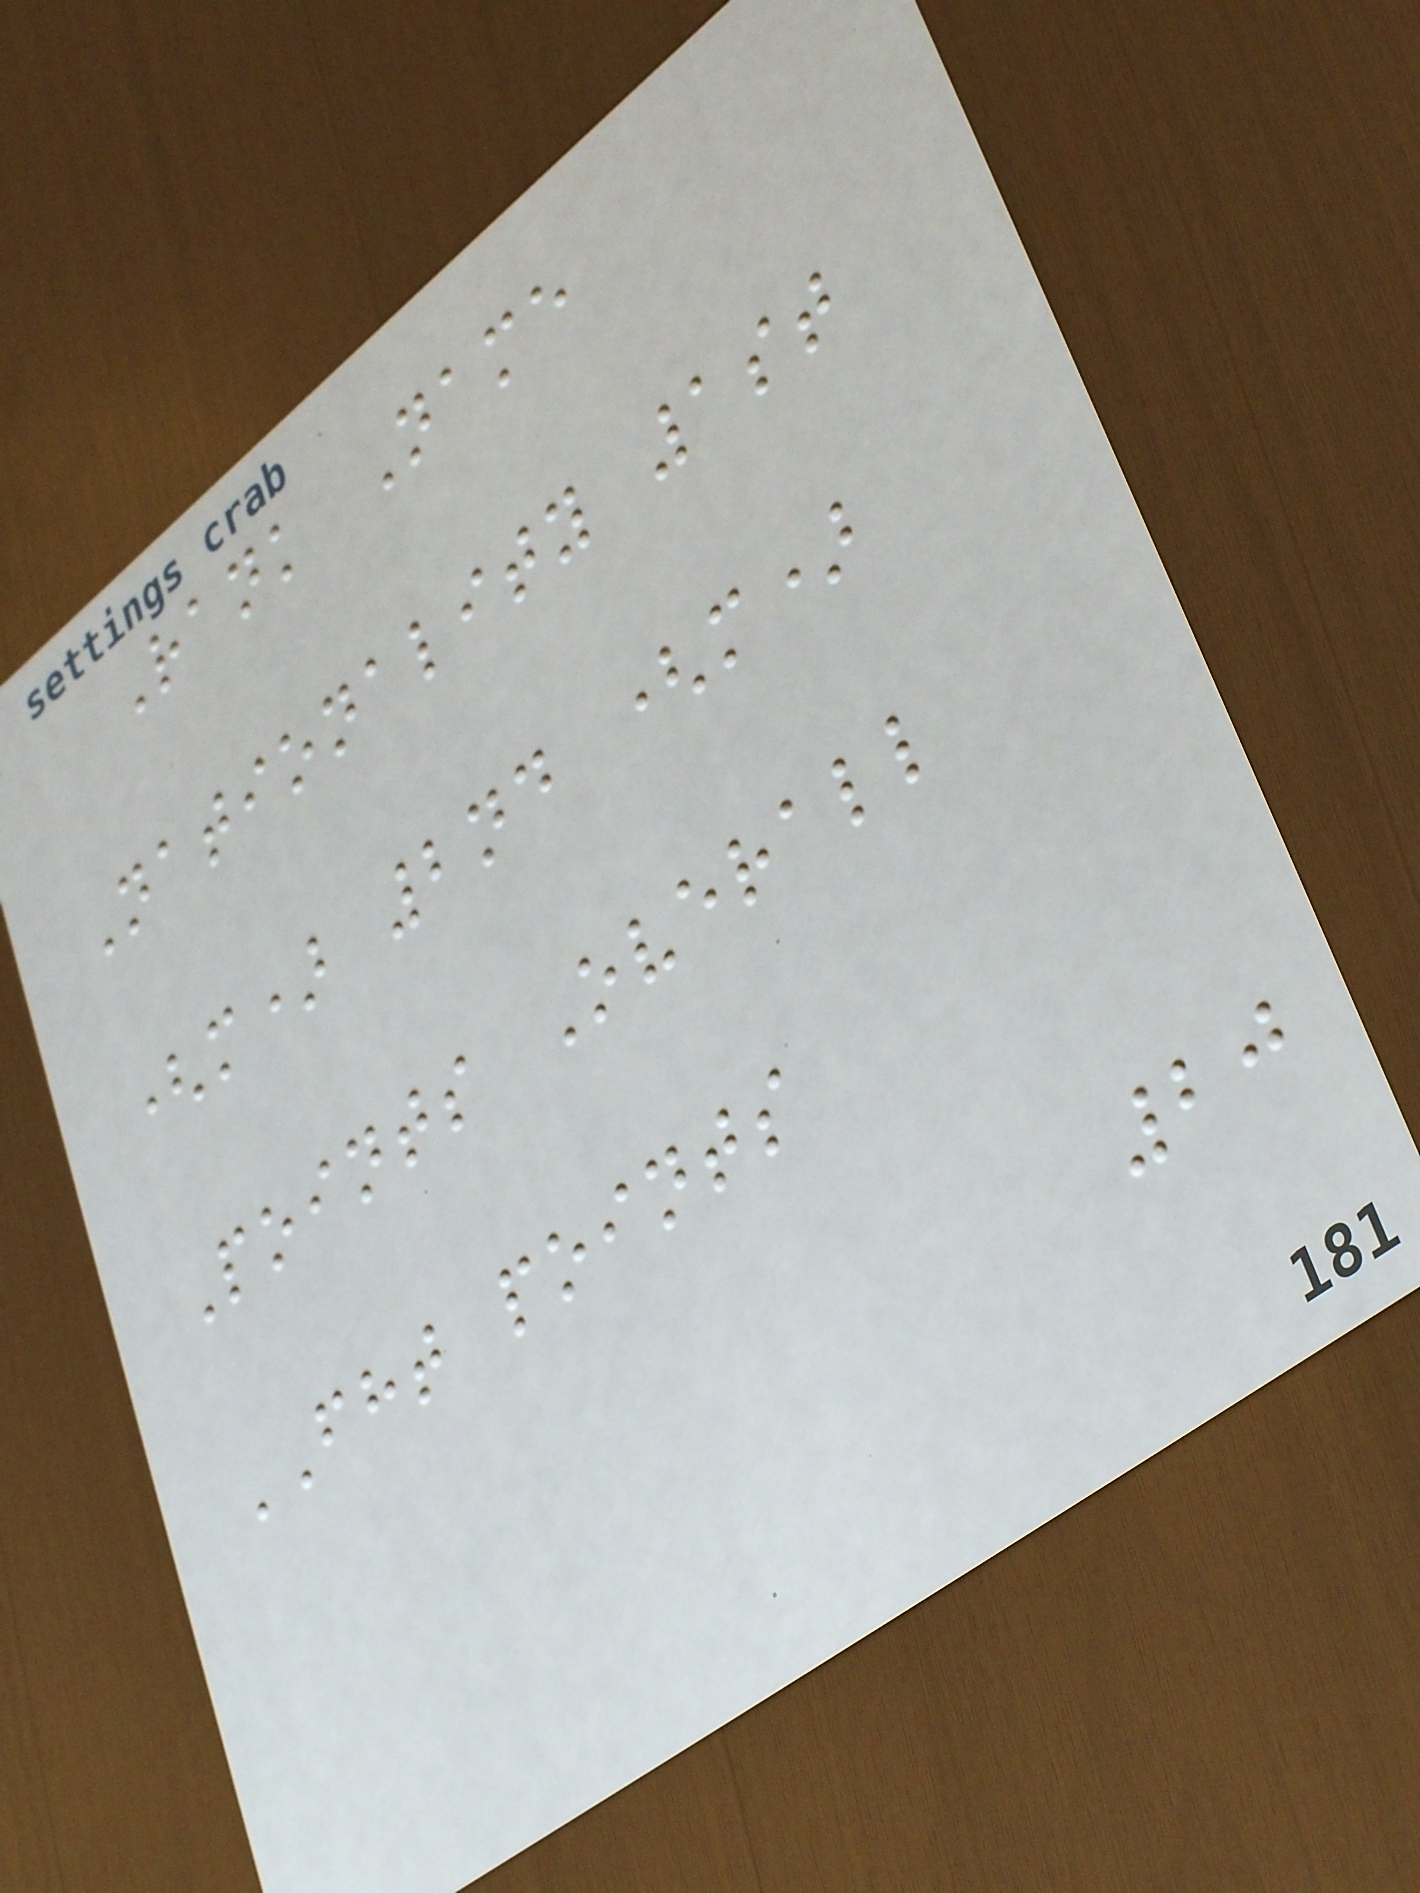Rank Name
Nationality 1st
(m) 2nd (m)
Points Overall
FHT points
20
